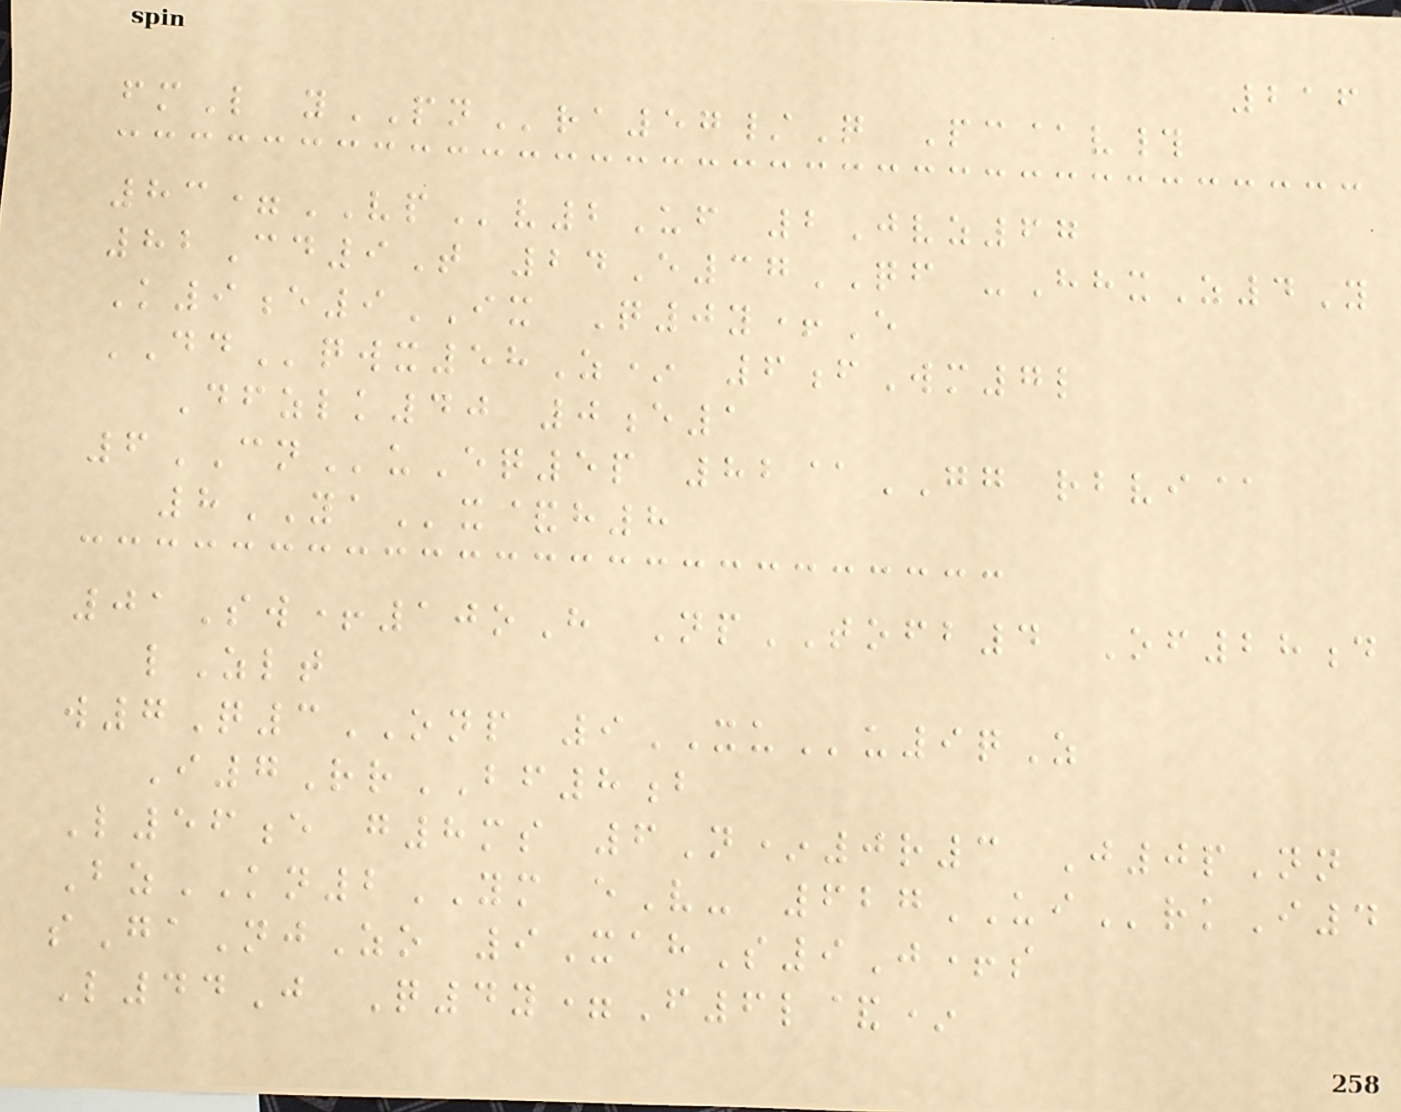216
fmL yPNra57/Q Pc@v#
83=VPv2Uf 2Jvz67
82Cd9T 24E37QF -HhxZ4Y
K9e9IX Q0y+E
DDqwx58Z* 6fWm7l
Dfzlk40 0e1
6CNuEq5p 82@GG rbvi@
8YAx&h8
01Sw+10oH NpTOFB4 Of28d
lZlt
w7Q3ONP 9XUu9qZ
I7RrBF8b
L56e g8ms 6N*0r3 J0pNn
BzKN2YM eV- 627UIrkI4
sGaNjZo 9XahS9J+s
L44J Q4y=F6l&*
